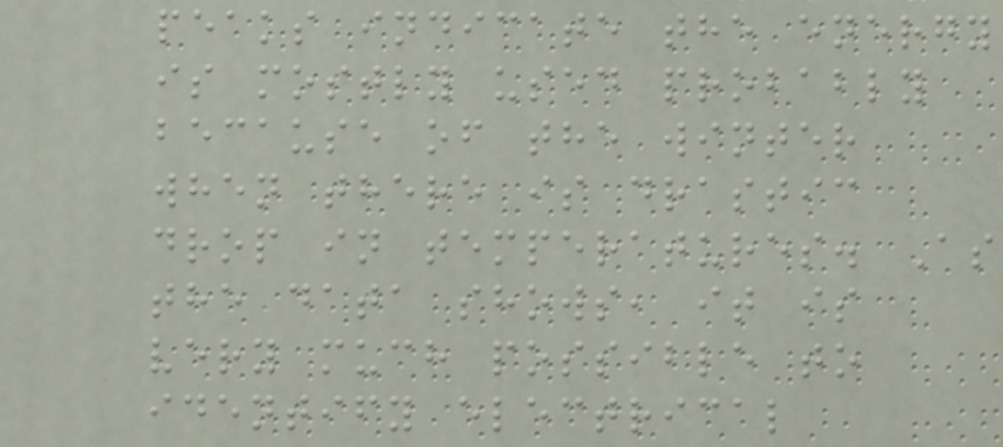peaks indicate the energy
is mostly used probably
because of the winter
when there is drastic
drop in temperatures. As
the data shows, it is
very much possible to
identify electrical
